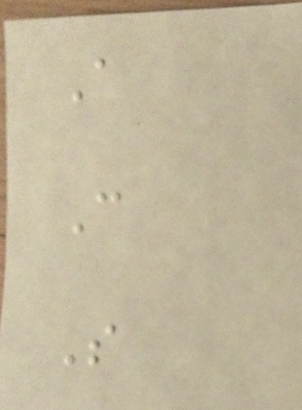A
C
S
